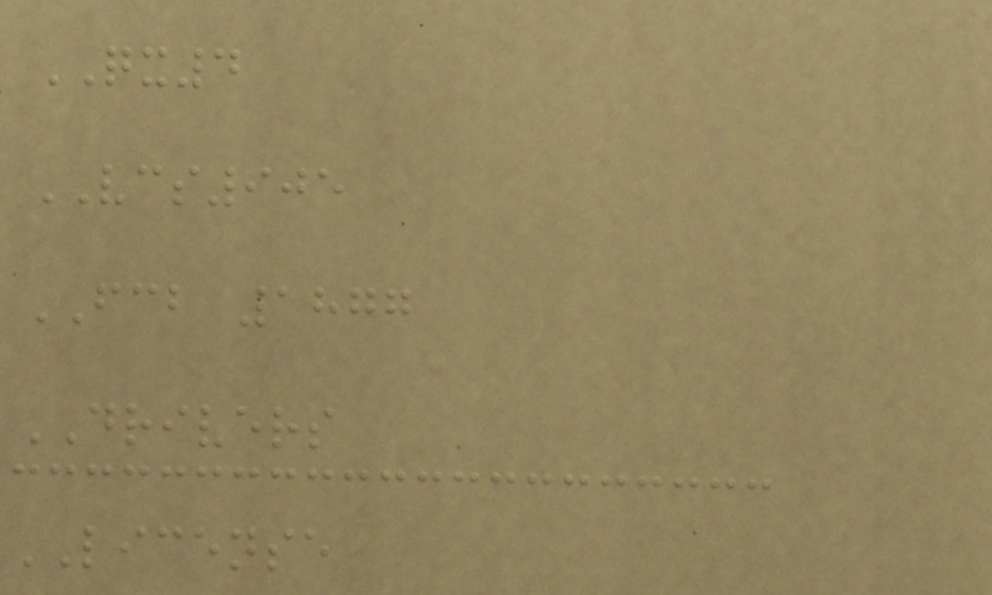QX4
VCS905
FCB 1877
DRIVERS
LICENSE
